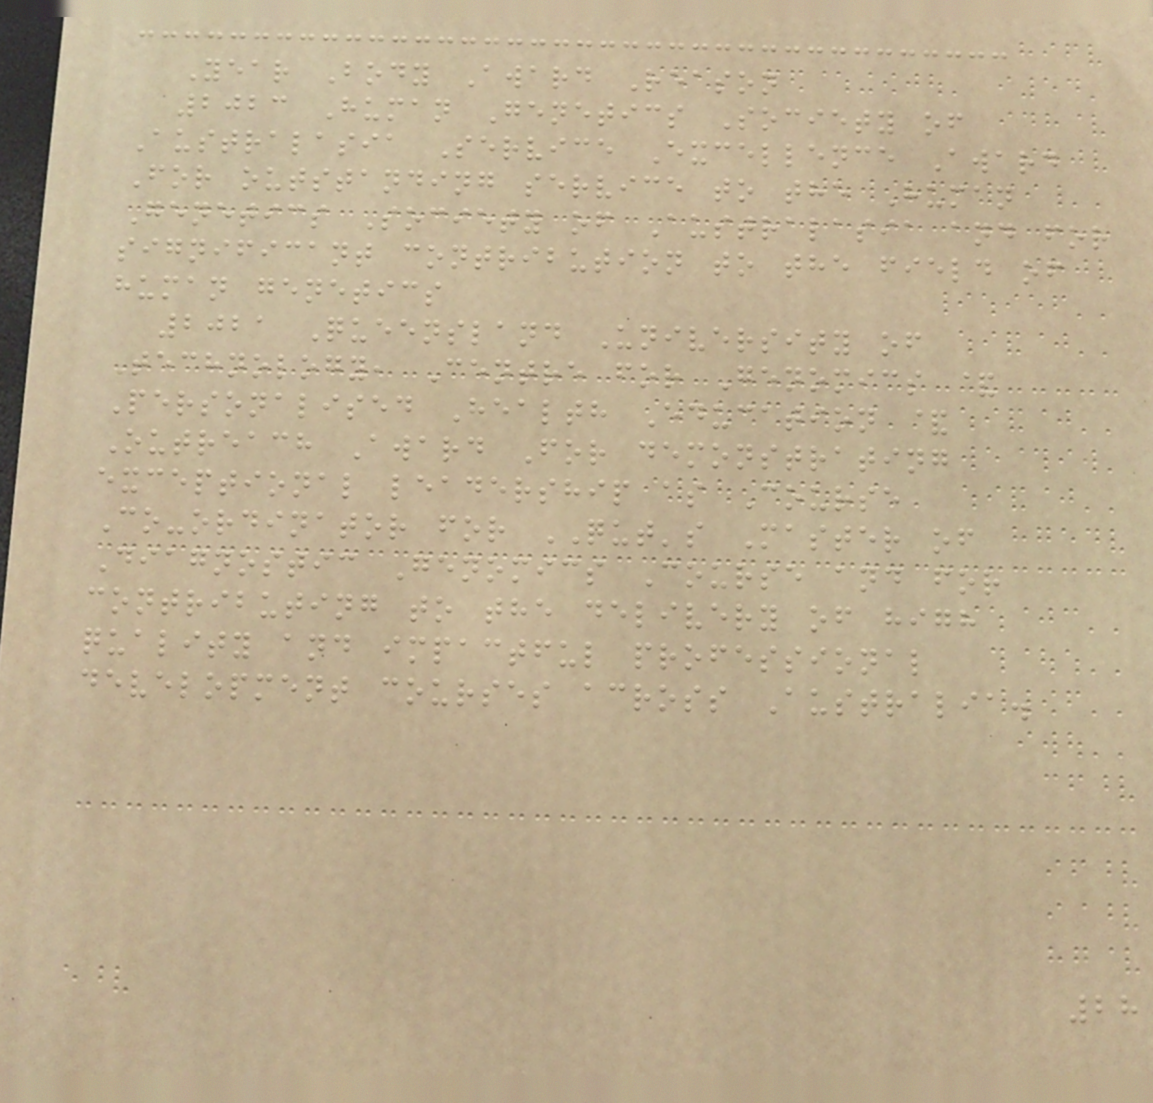Year Body Award Reason
2023 Human Genetics Society of
Australasia Service Excellence Award
For outstanding service to the Human
Genetics Society of Australasia and for
significant contribution to the field of
human genetics
2021 Queensland University of
Technology, Centre for Genomics &
Personalised Health Education &
Outreach Award For demonstrating
exceptional leadership as Course
Co-ordinator for QUT's Master of
Diagnostic Genomics Course and for
contributing to the delivery of high
quality and impactful professional
development courses across Australia.
28
